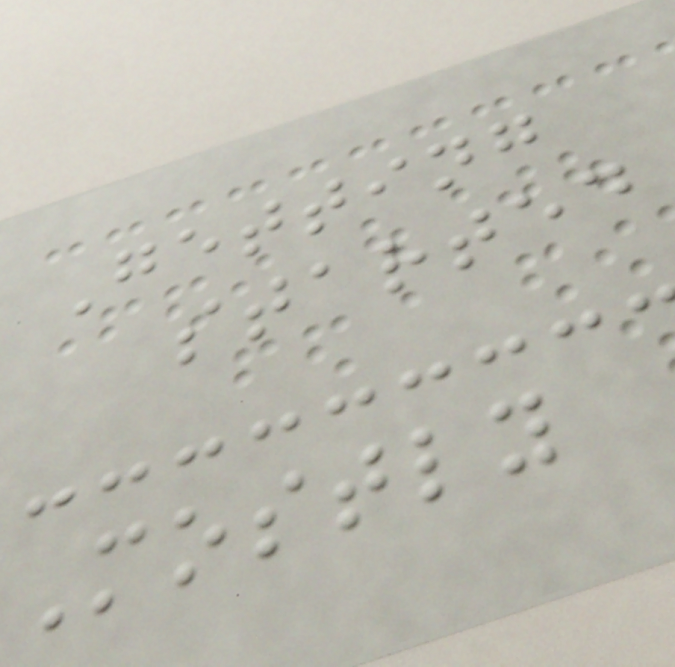Getting
started
Mostly
